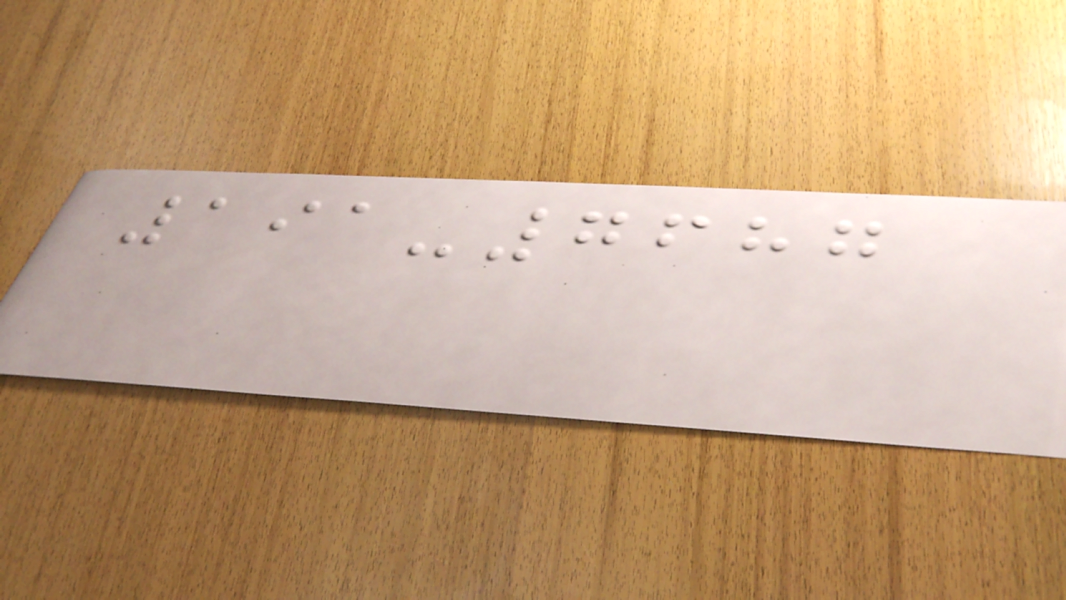191-7687
